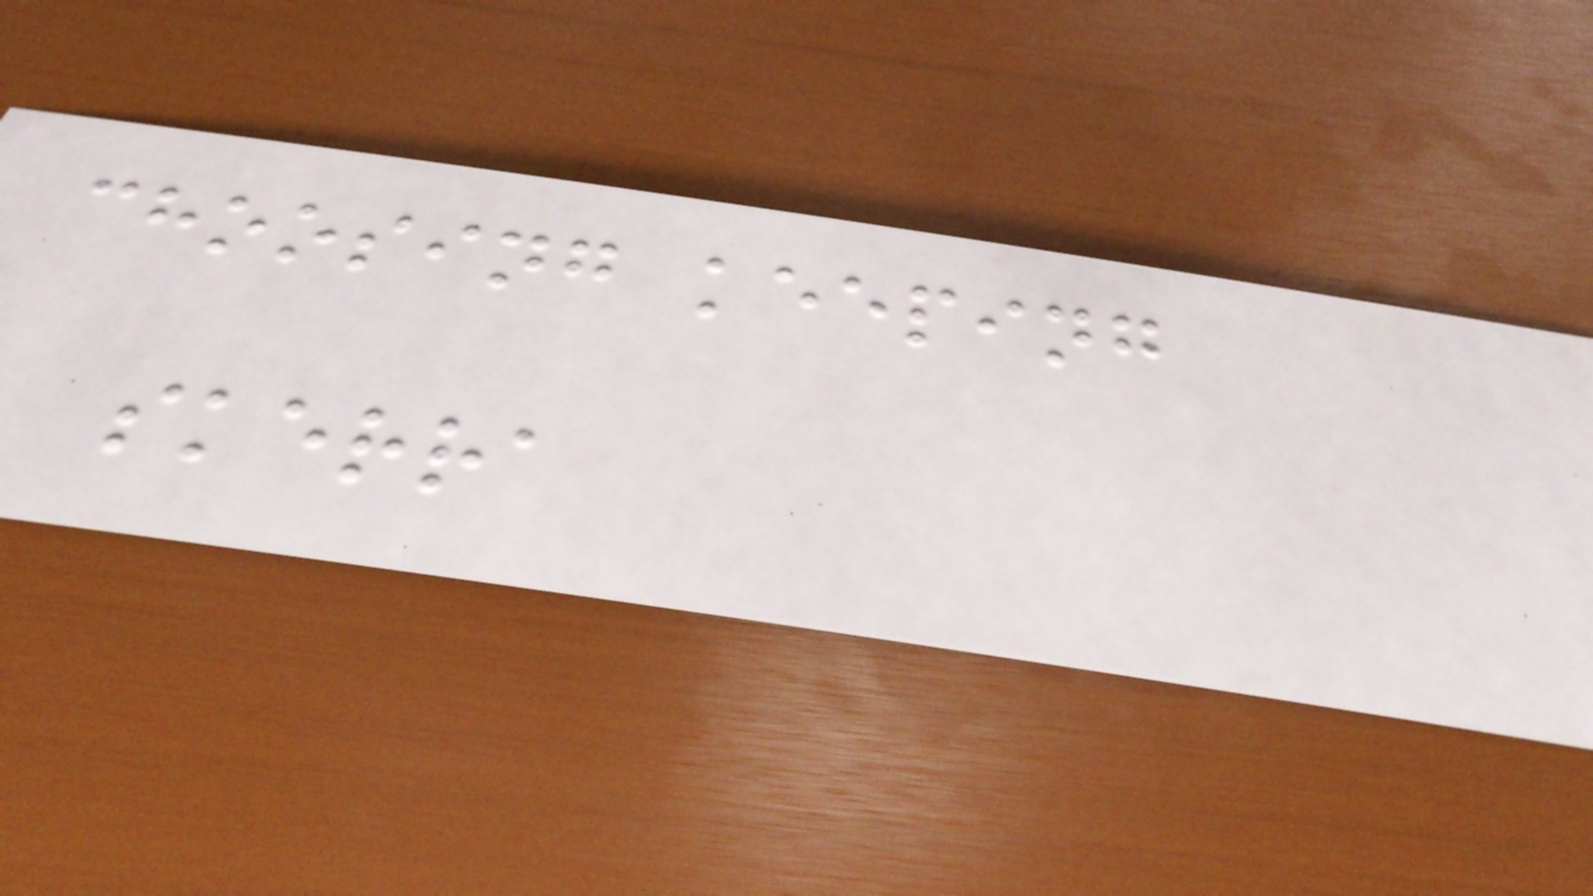choosing keeping
skerra
